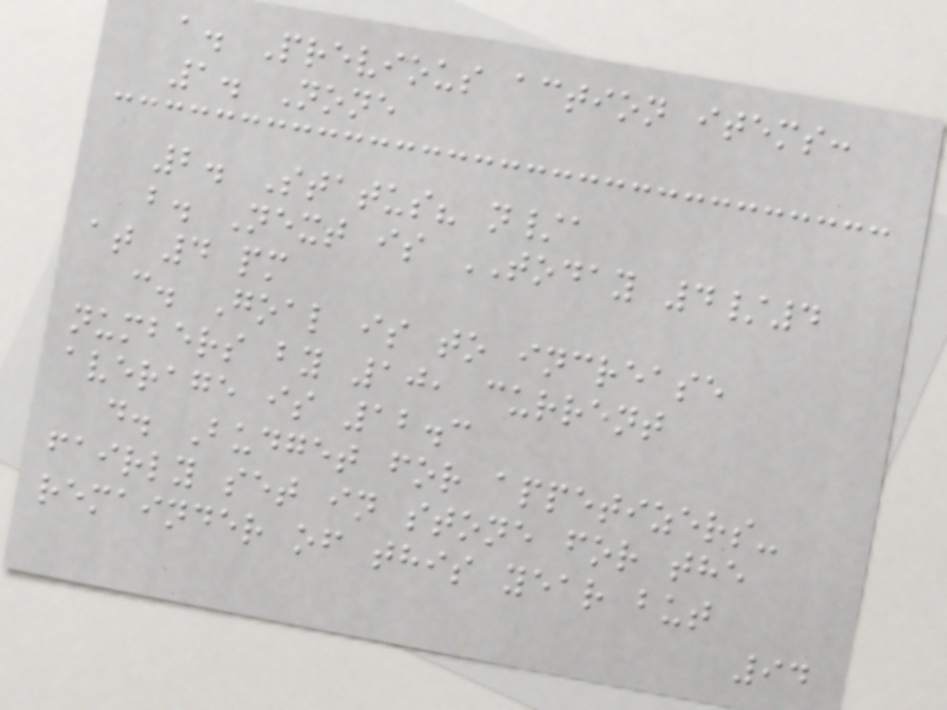a. Previous action items:
1. None
2. Status? n/a
b. Next is TODAY 4/4
at 4 pm
c. Goal is to increase
numbers by 10, current
average is 12.3
d. Budget for appetizers-
fairly set in stone for the
remainder of this year but
94
